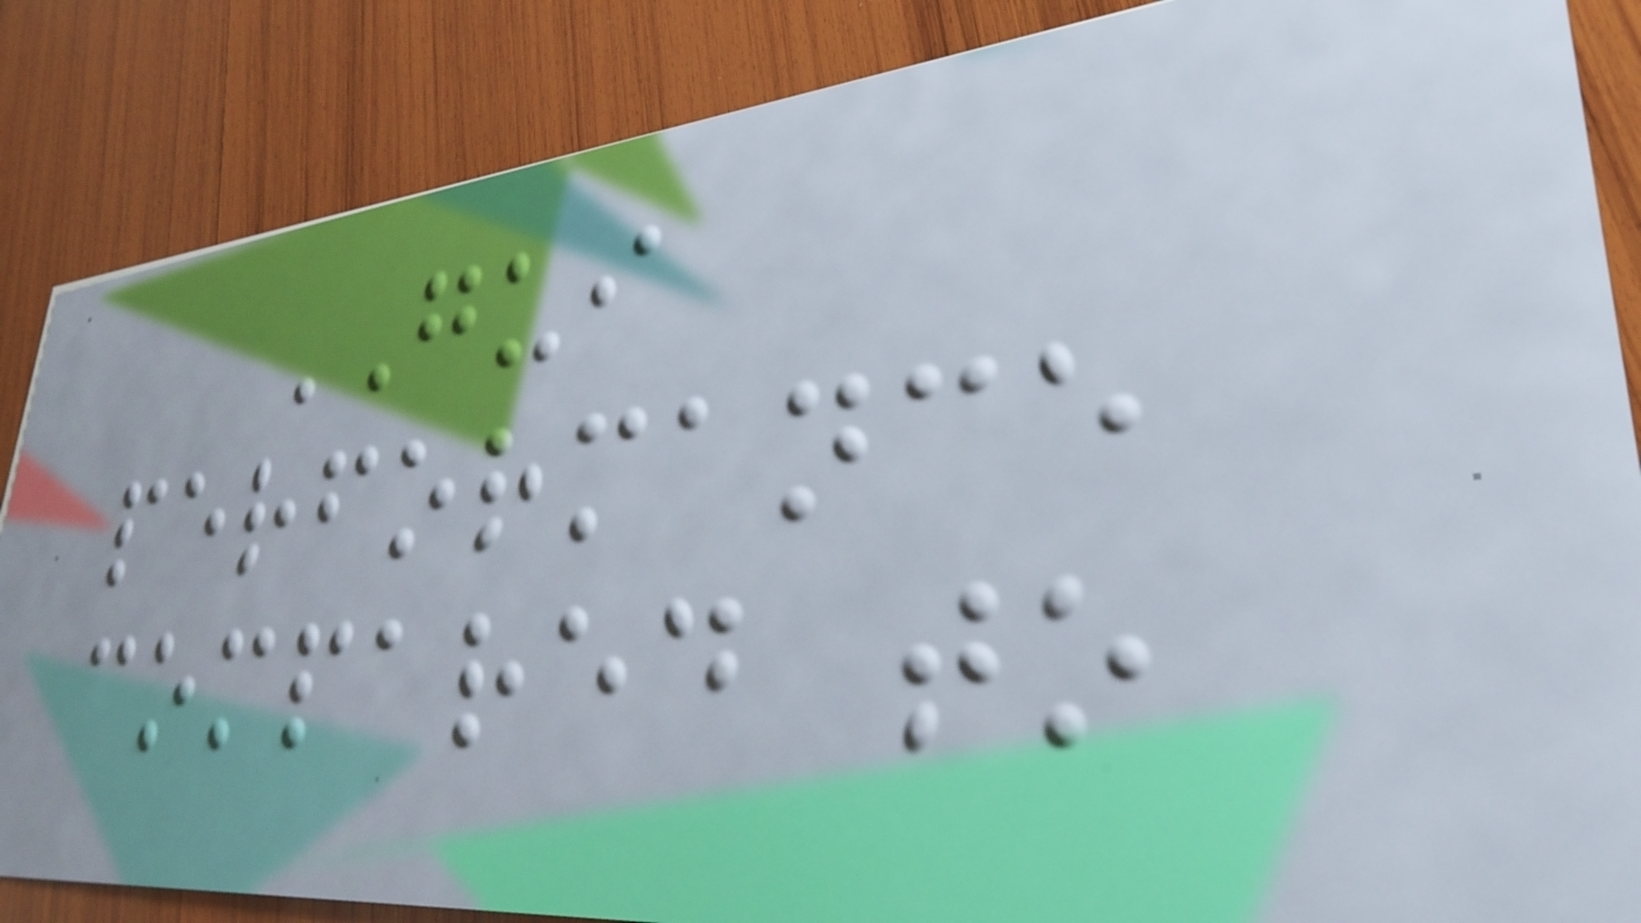GUI
performance
compared to
